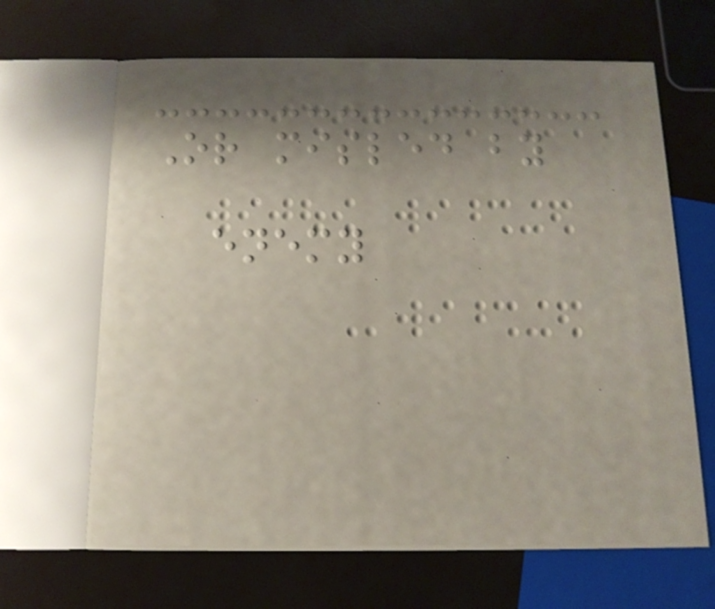Or misled by
enemy
